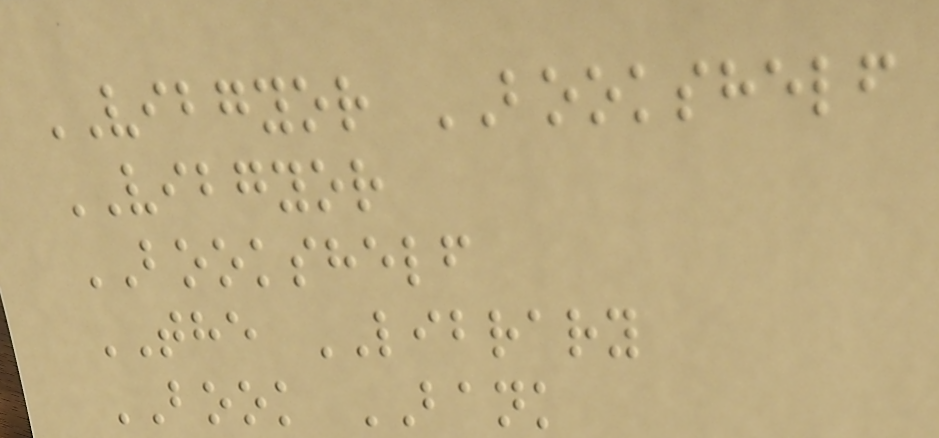VIBGYOR BOOKSHELF
VIBGYOR
BOOKSHELF
THE LIBRARY
BOOK BANK
